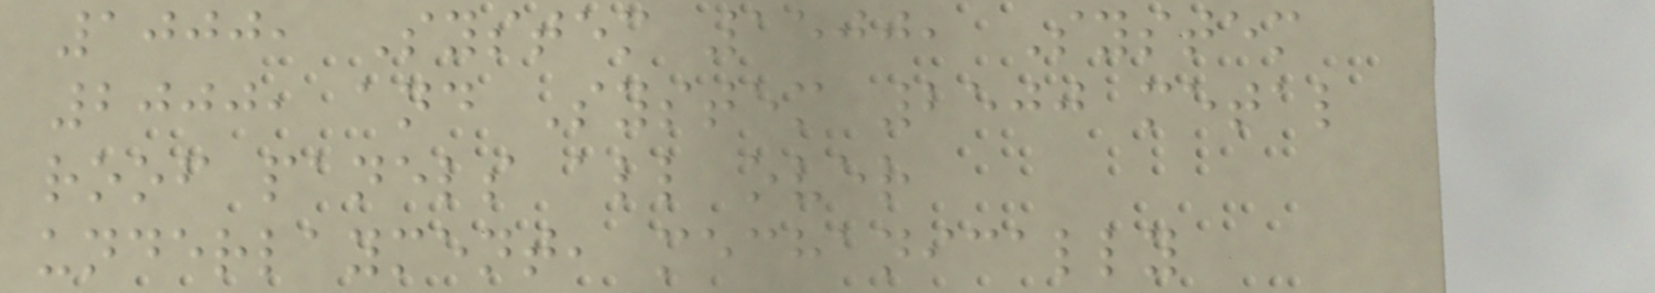1000, System 1500, System
2000, and System 2500 metal
roof panels all over
underlayment, mechanically
